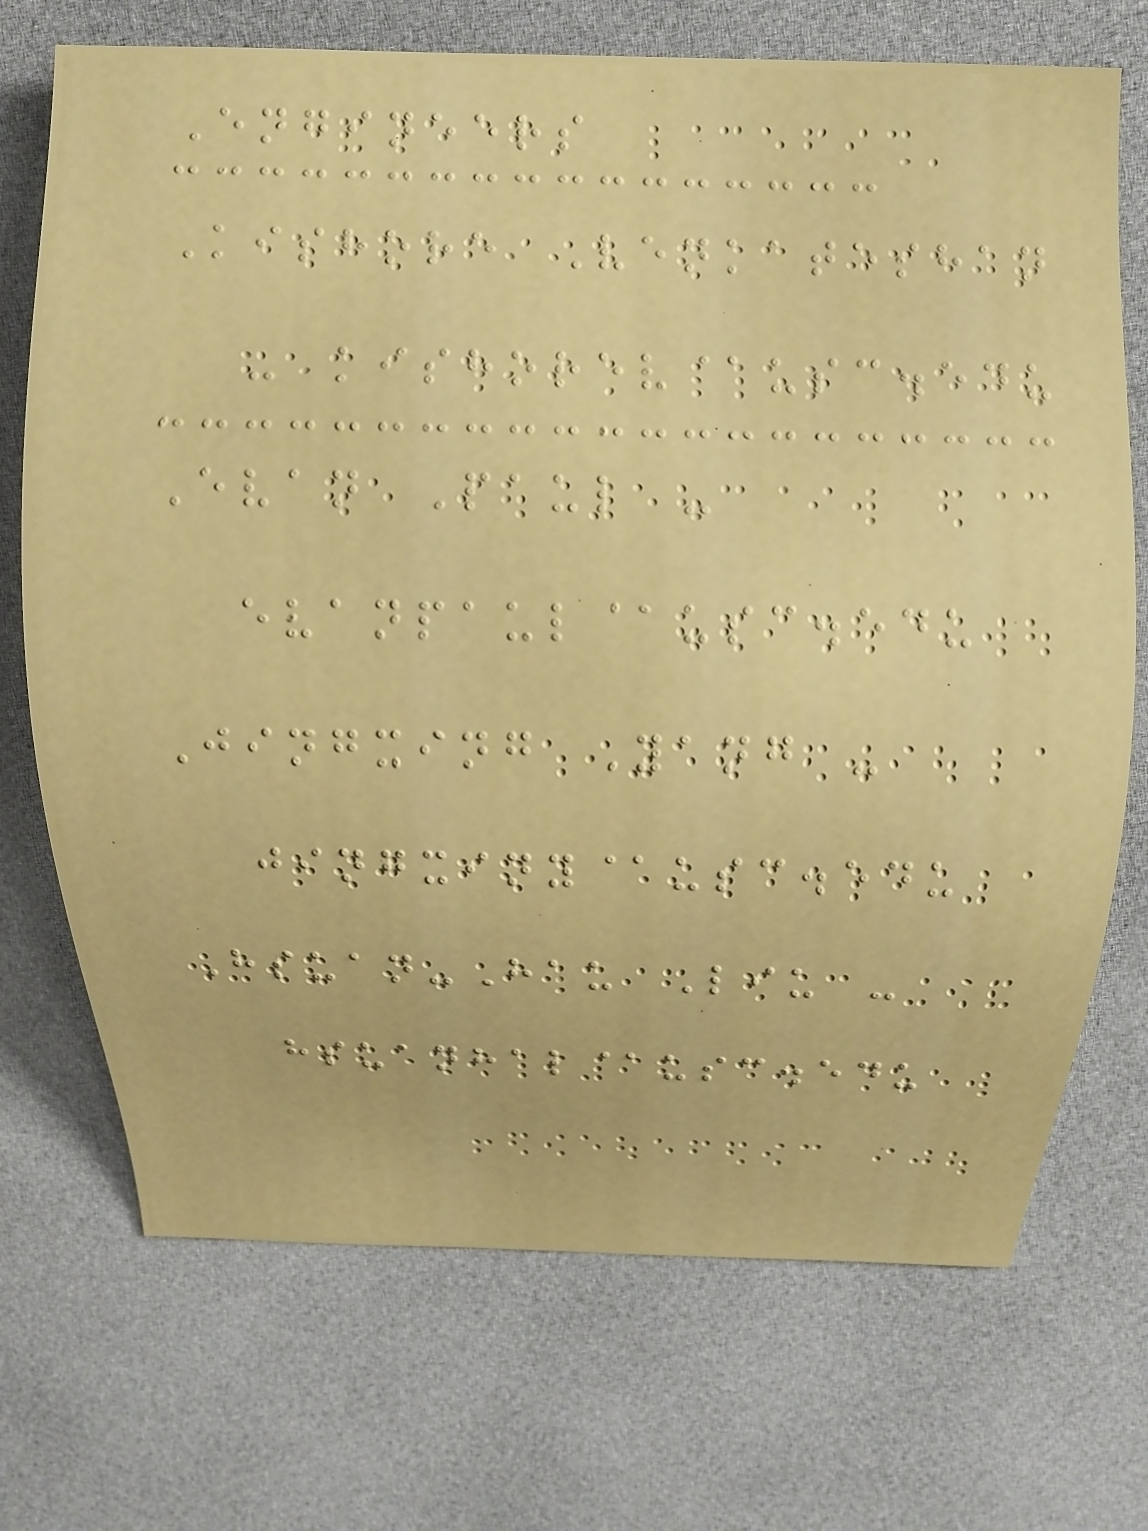Engineers
Kishore Venkateshan
- kishorev@usc.edu
Evan Paul -
evanpaul@usc.edu
Jingxing Yang -
jingxiny@usc.edu
Hsuan-Hau Liu -
hsuanhal@usc.edu
